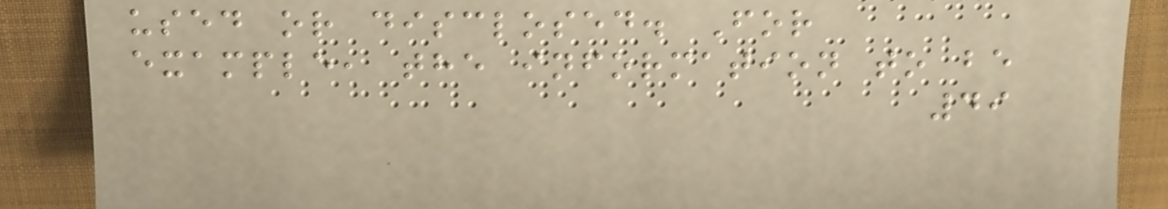used or disclosed. For
example, the information to be
49
